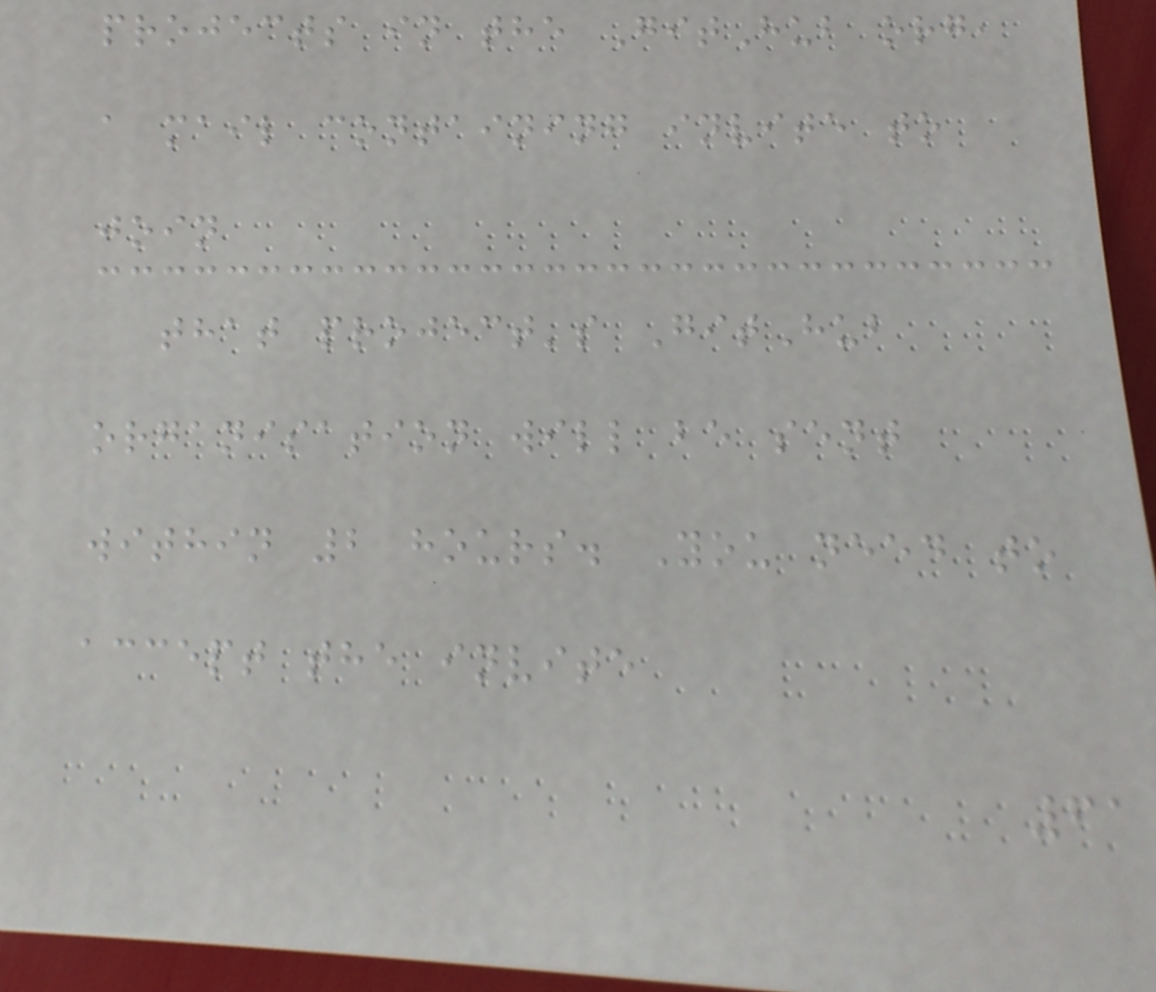projects in the GitHub org,
a mail containing invite to
join
that project's GitHub
organisation will be sent
within 2 hours. You need to
accept the invite
61
